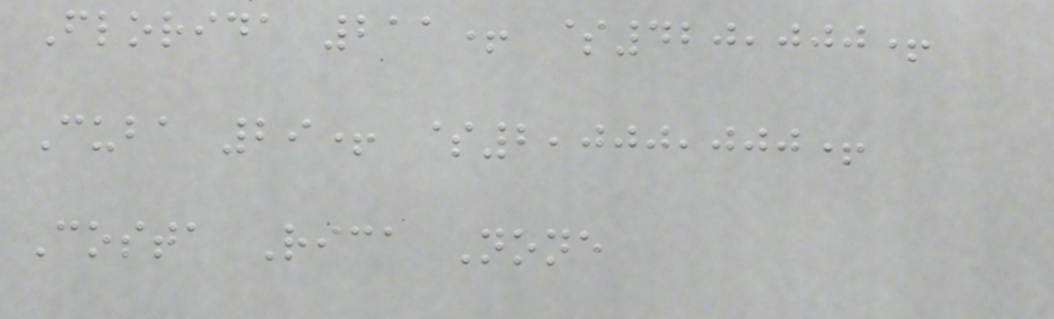Florida 211+ $420,000+
Cuba 29+ $2,000,000+
Costa Rica None
